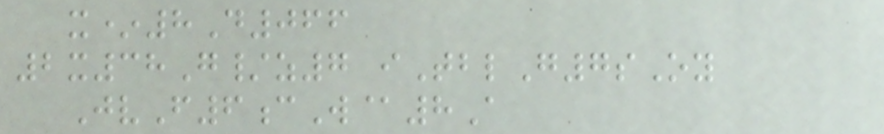x*8D066
2x38G/z7 iTblG7sOy
JvF6cW@8A
